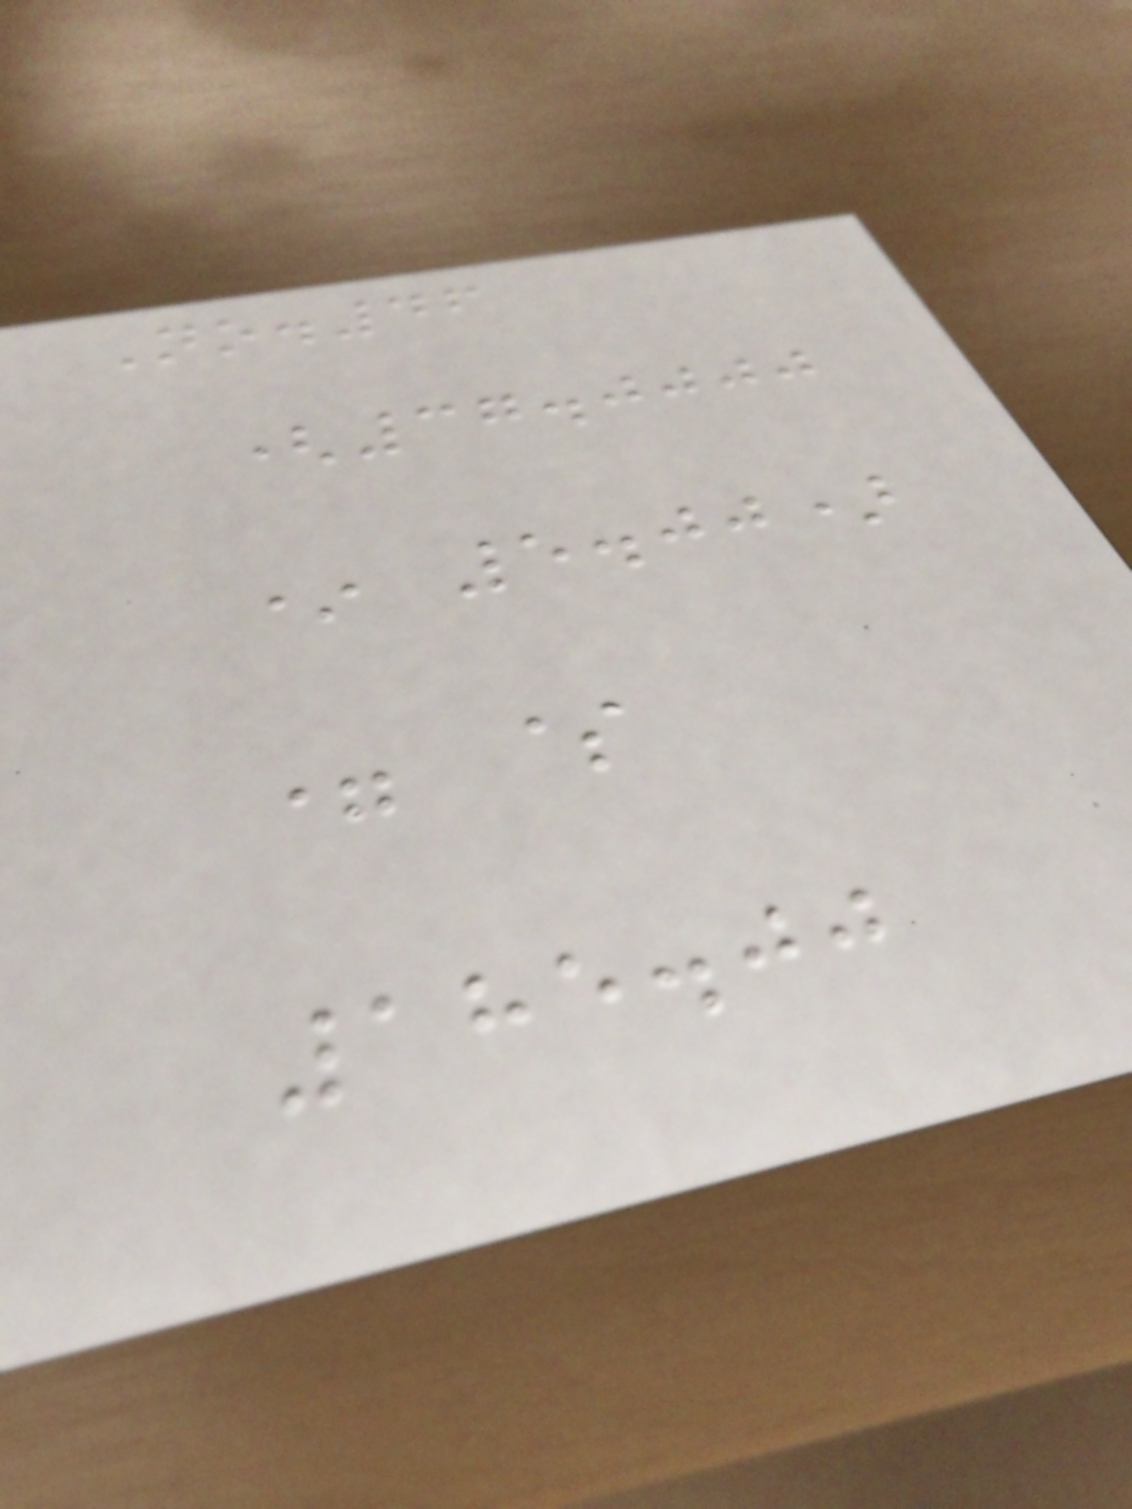No.46
(37.0000
* 5.00)
= $
185.00
